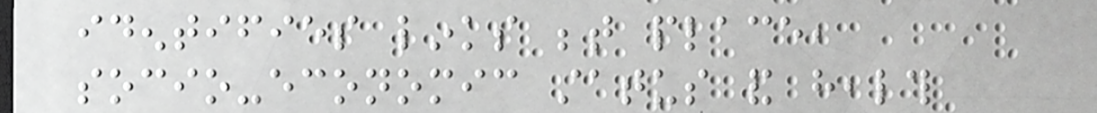identifies links between place,
socio-economic status and health
